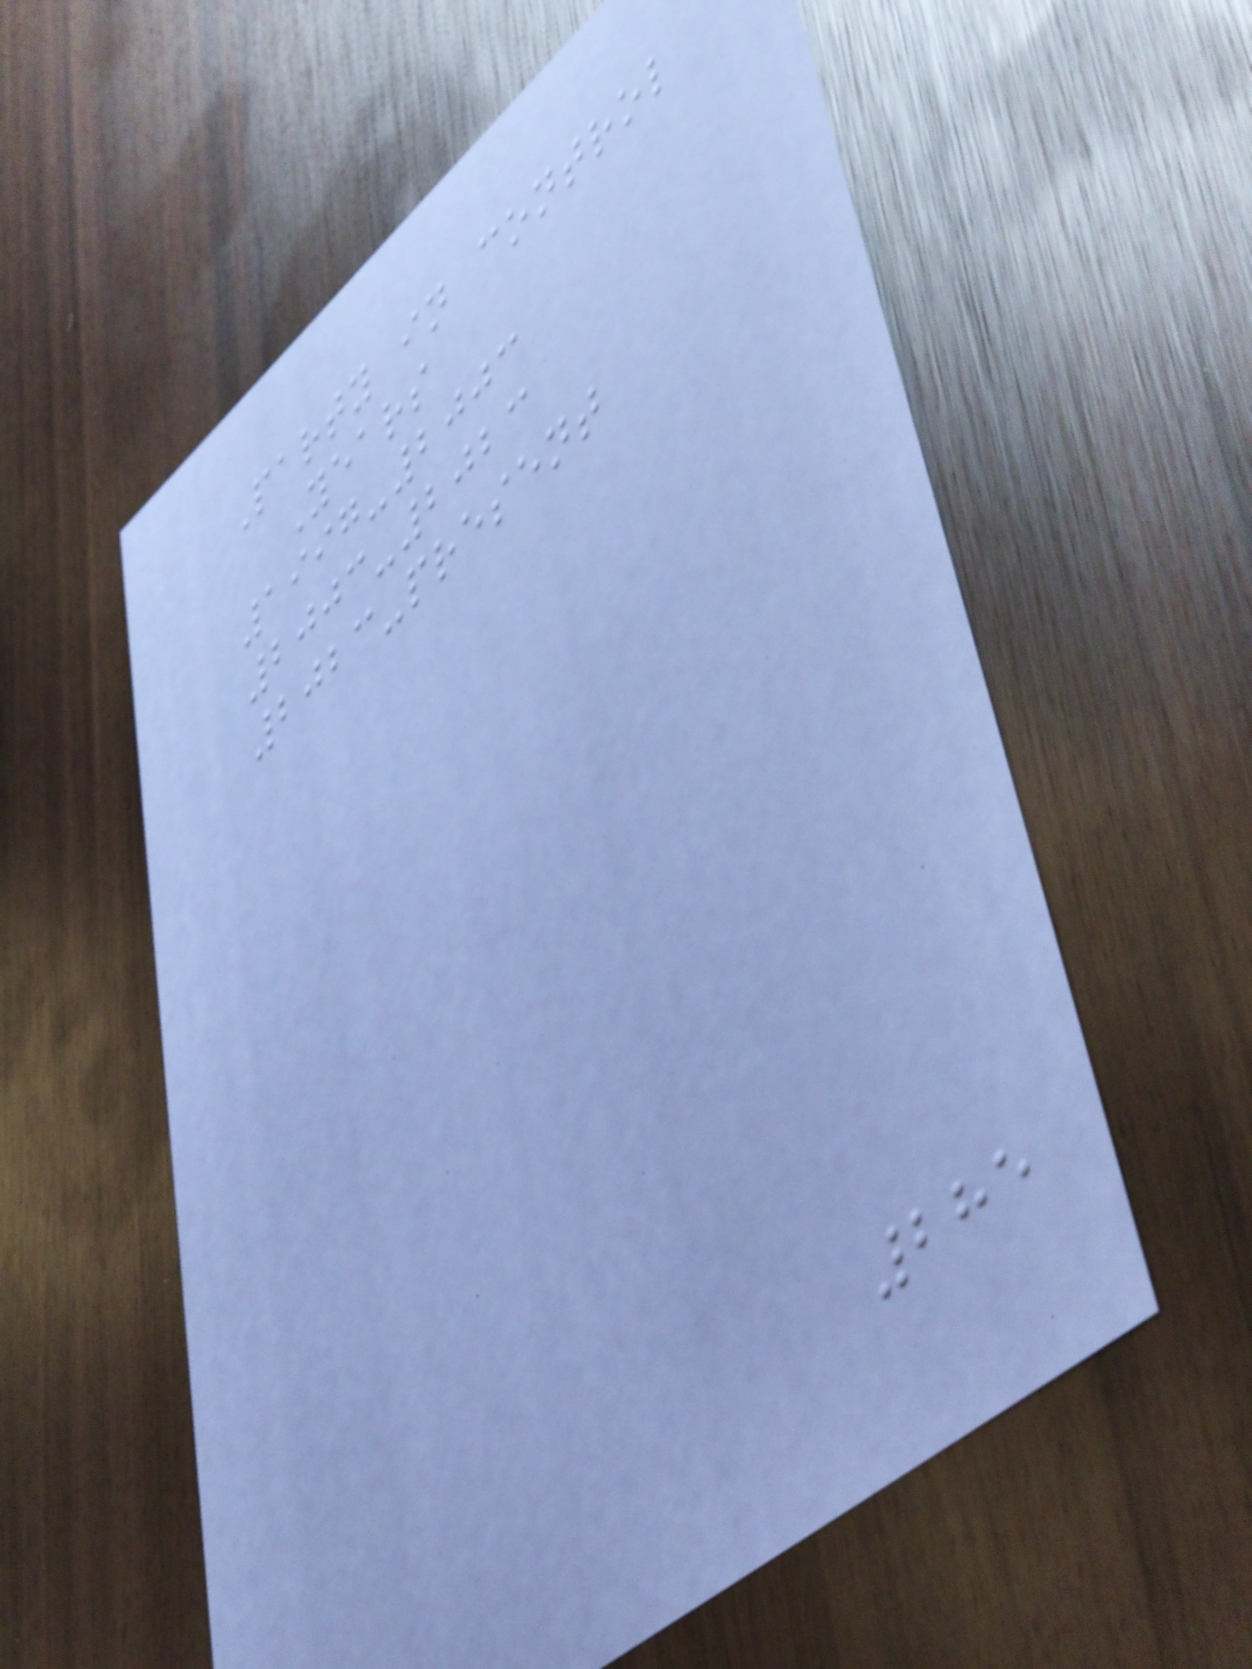Party in control
Years
1997-2003
2003-2023
2023-present
285
